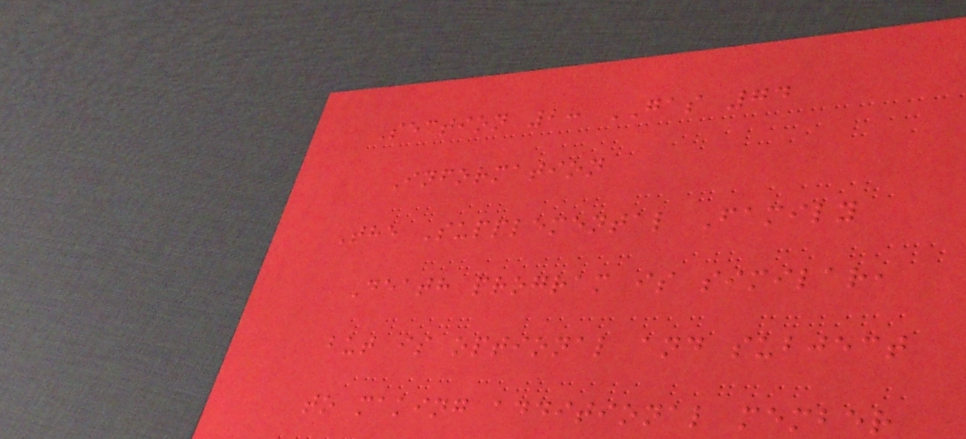Section 2: GAS 74
Information
The Supplemental Family
Death program is similar,
but is optional and subject
to making additional member
